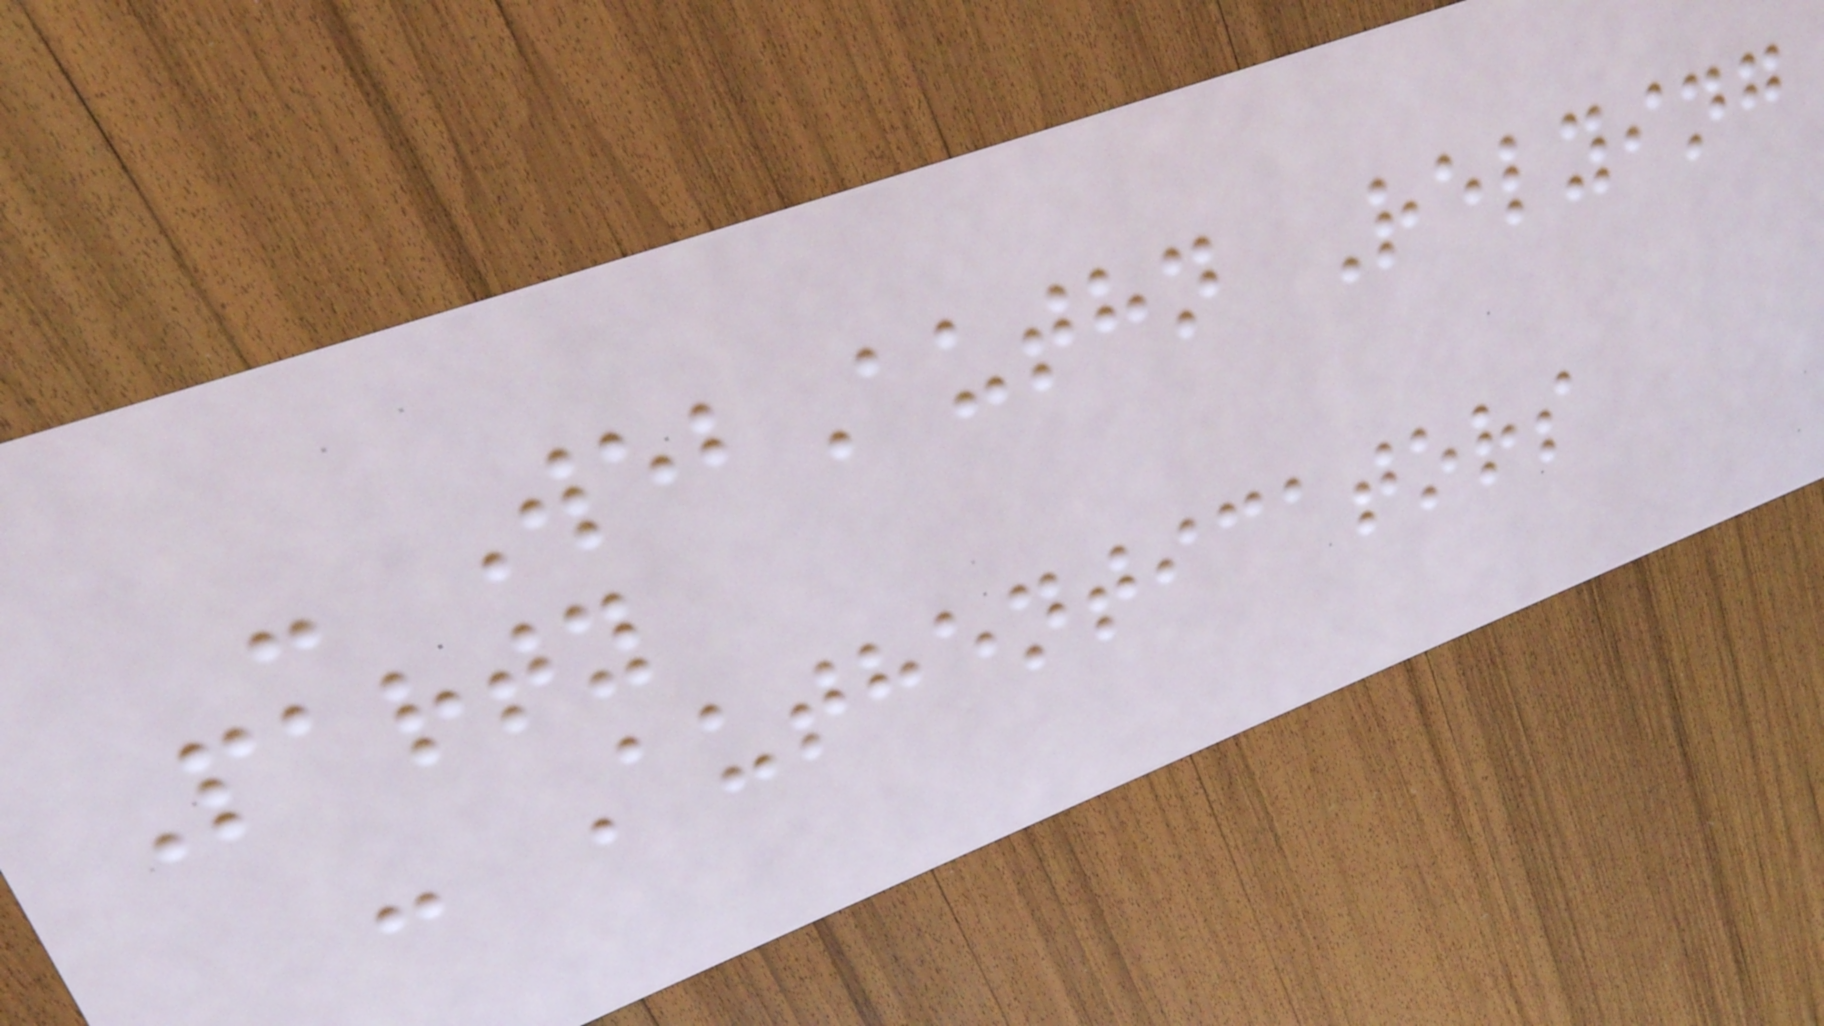- WebAuthn Relying
Party
- Authenticators
